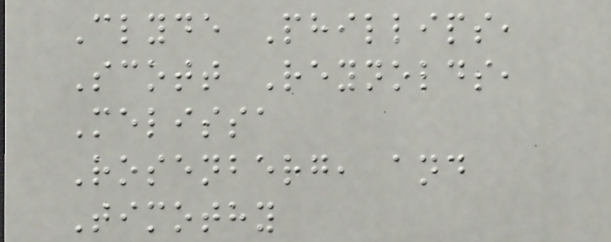Clyde Phillips,
Scott Reynolds,
Melissa
Rosenberg, and
Timothy
